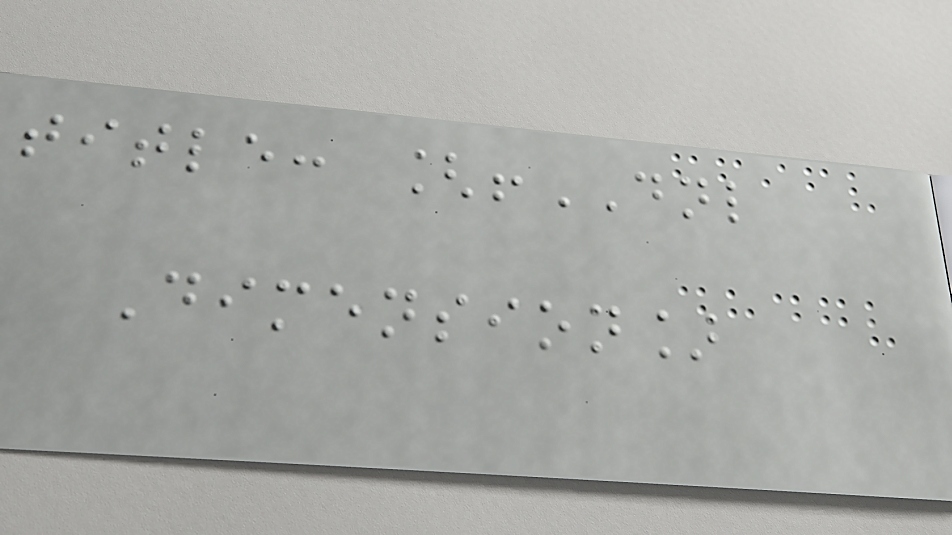title: [!DNL
Dimension]
